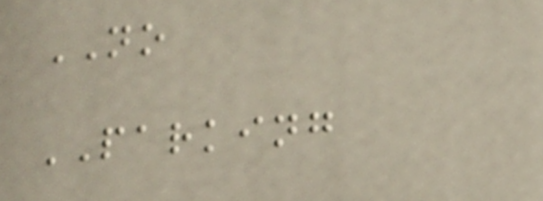NO
PARKING
